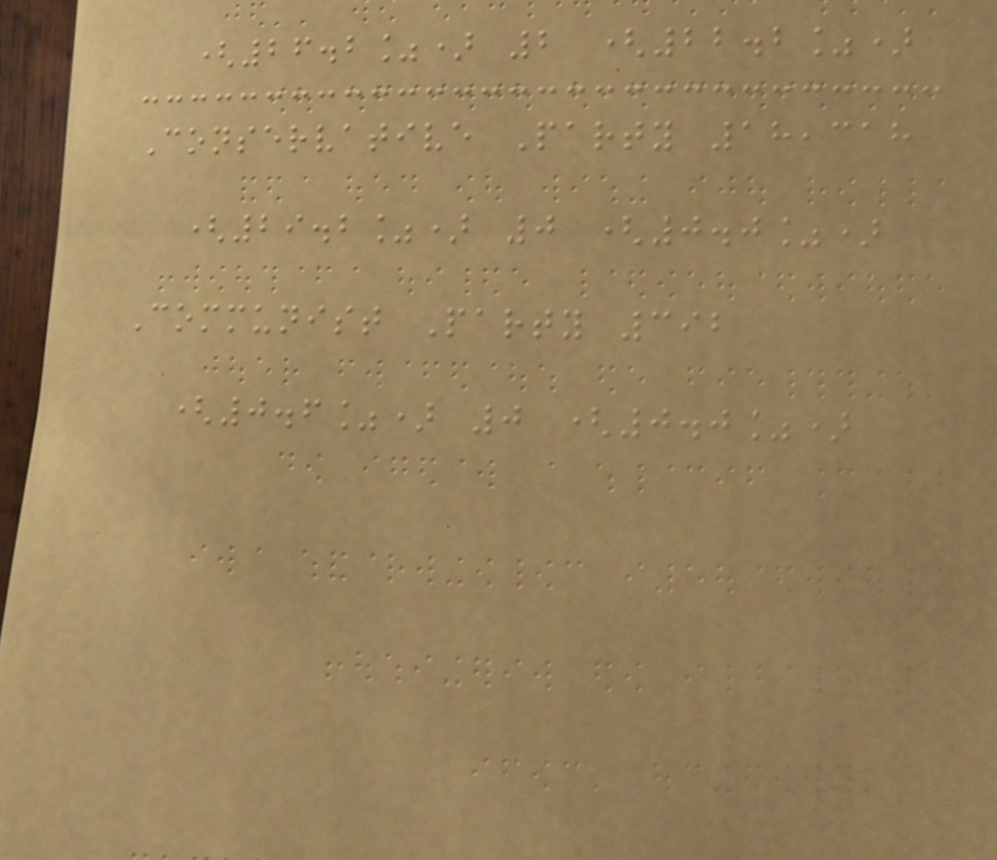(26.2%) 2 (22.2%)
Conservative Party 18,318
(29.2%) 0 (0.0%)
Communist Party 392
(0.6%) 0 (0.0%)
